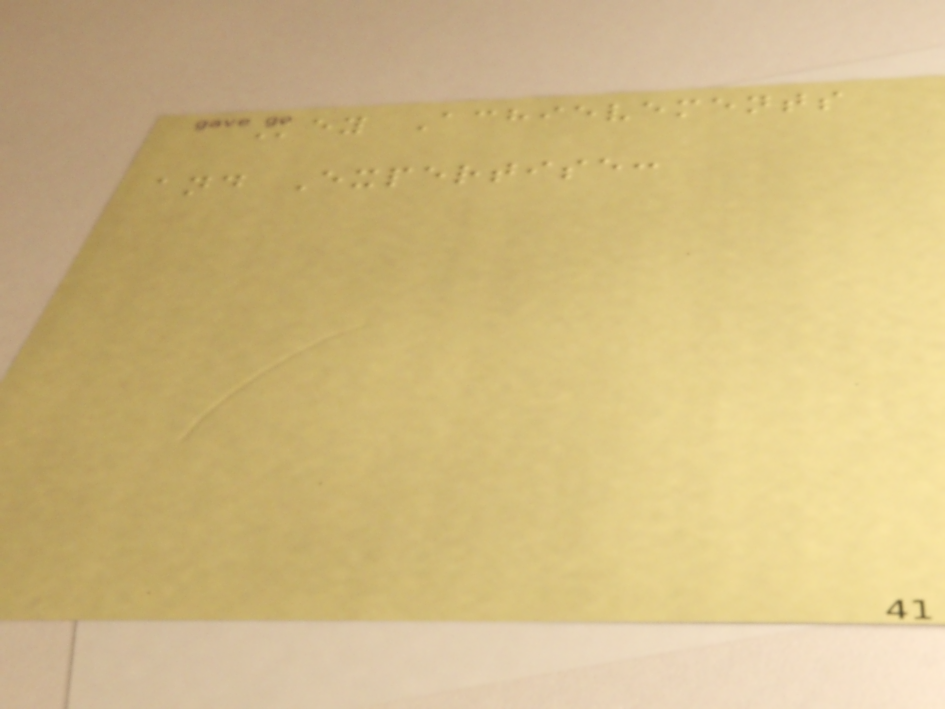Key Achievements
and Expertise:
